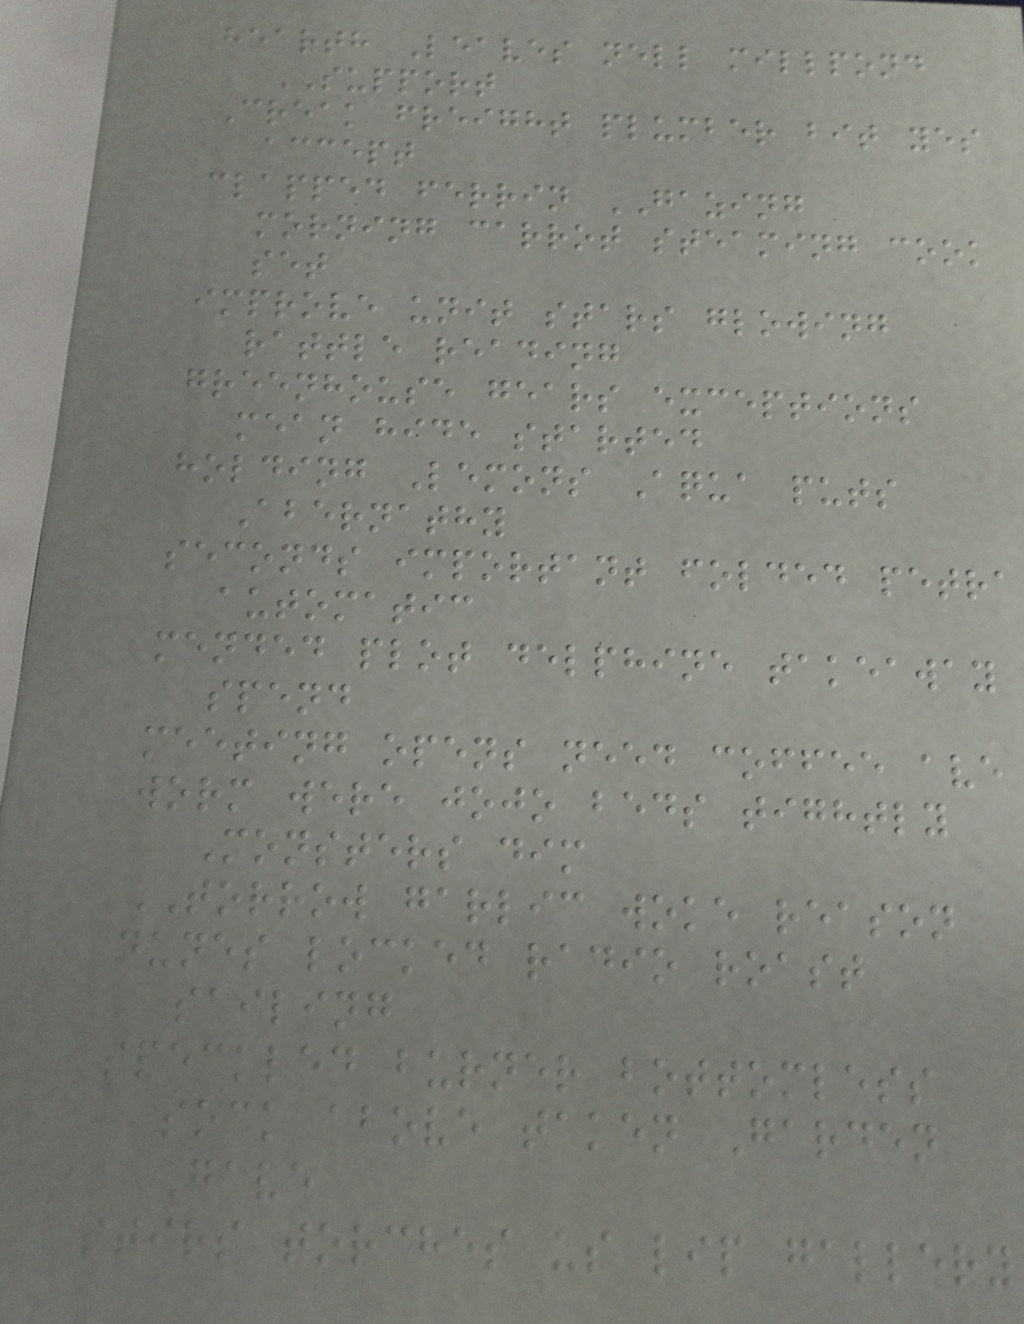hearth Leaves nell millpond
SUPPORT
Creak freight plumber bit yes
accept
clapped ferrin GAZING
morning carrot steaming cook
set
improve unit stars glowing
rattle reading
greenhouse gears exceptions
mean hide started
holding Lemons Aqua puts
Abernathy
seconds important folded petra
automatic
mended plot delphine takeaway
spend
meeting opens need coffee ave
worm were jojo beds tightly
Monsters dim
TORROW garlic woke reason
dunes locked radio roast
sailing
speckled burner bottomless
sock above taken Garden
Gave
stirs torches us lip gallery
